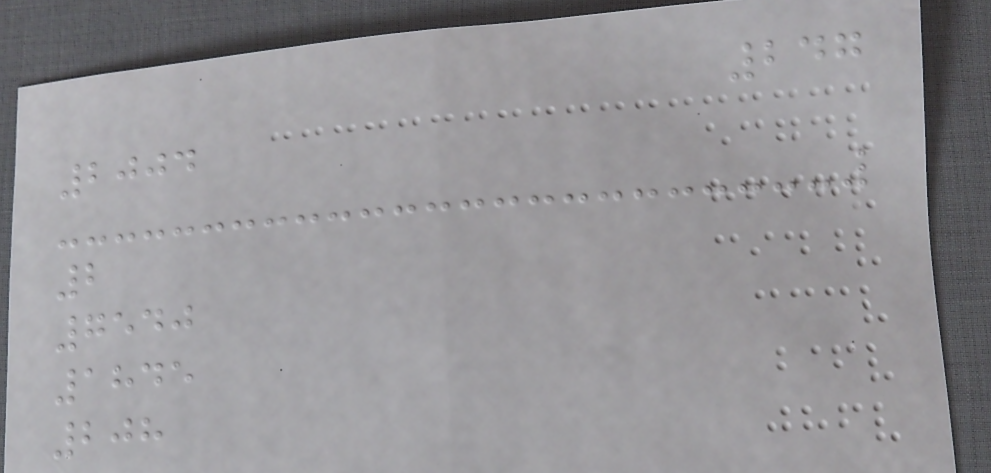247
2004
2
7540
1845
208
